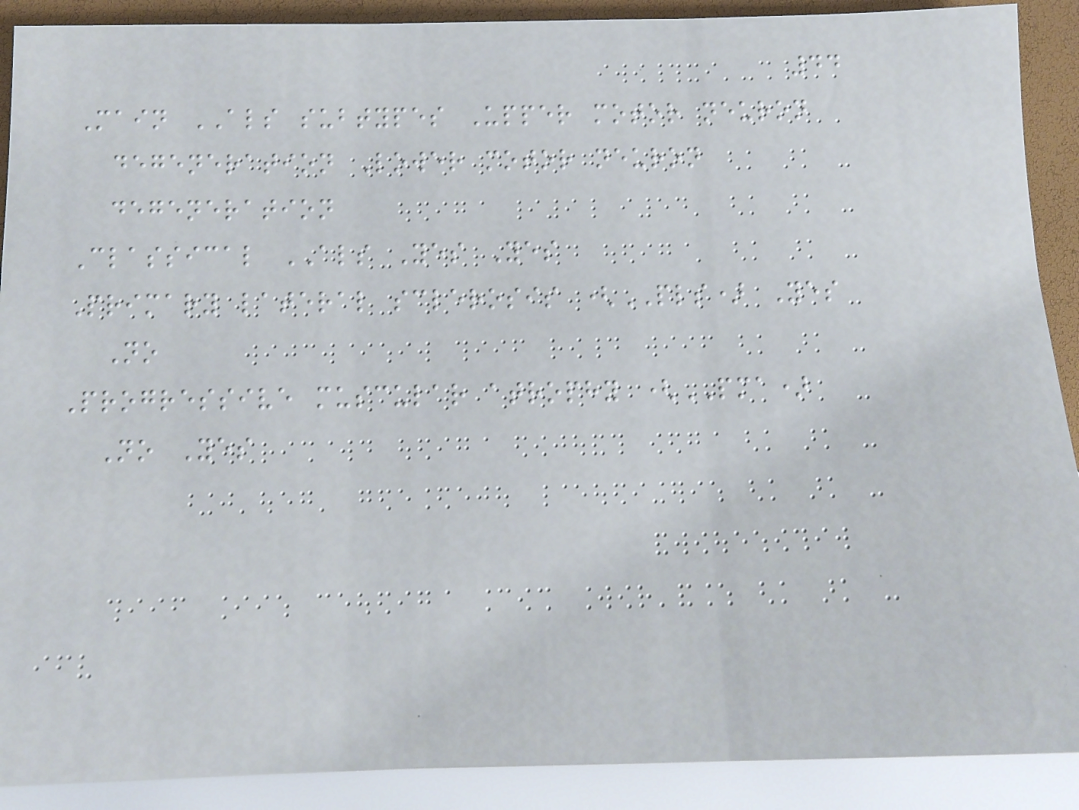44
Main ALS subtypes Upper motor neuron
degeneration Lower motor neuron
degeneration
Classical ALS Yes Yes
Primary lateral sclerosis (PLS) Yes
No
Progressive muscular atrophy (PMA)
No Yes
